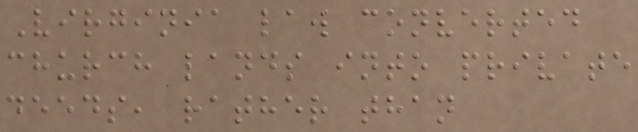Virginia law converted
church lands into private
deeds, rather than
